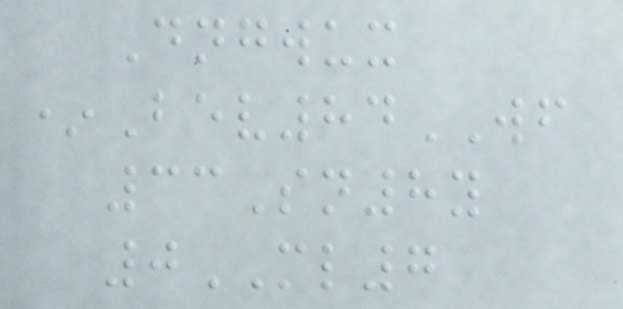Dngwux
*Bev84WF
33Sn8y
0ML7
